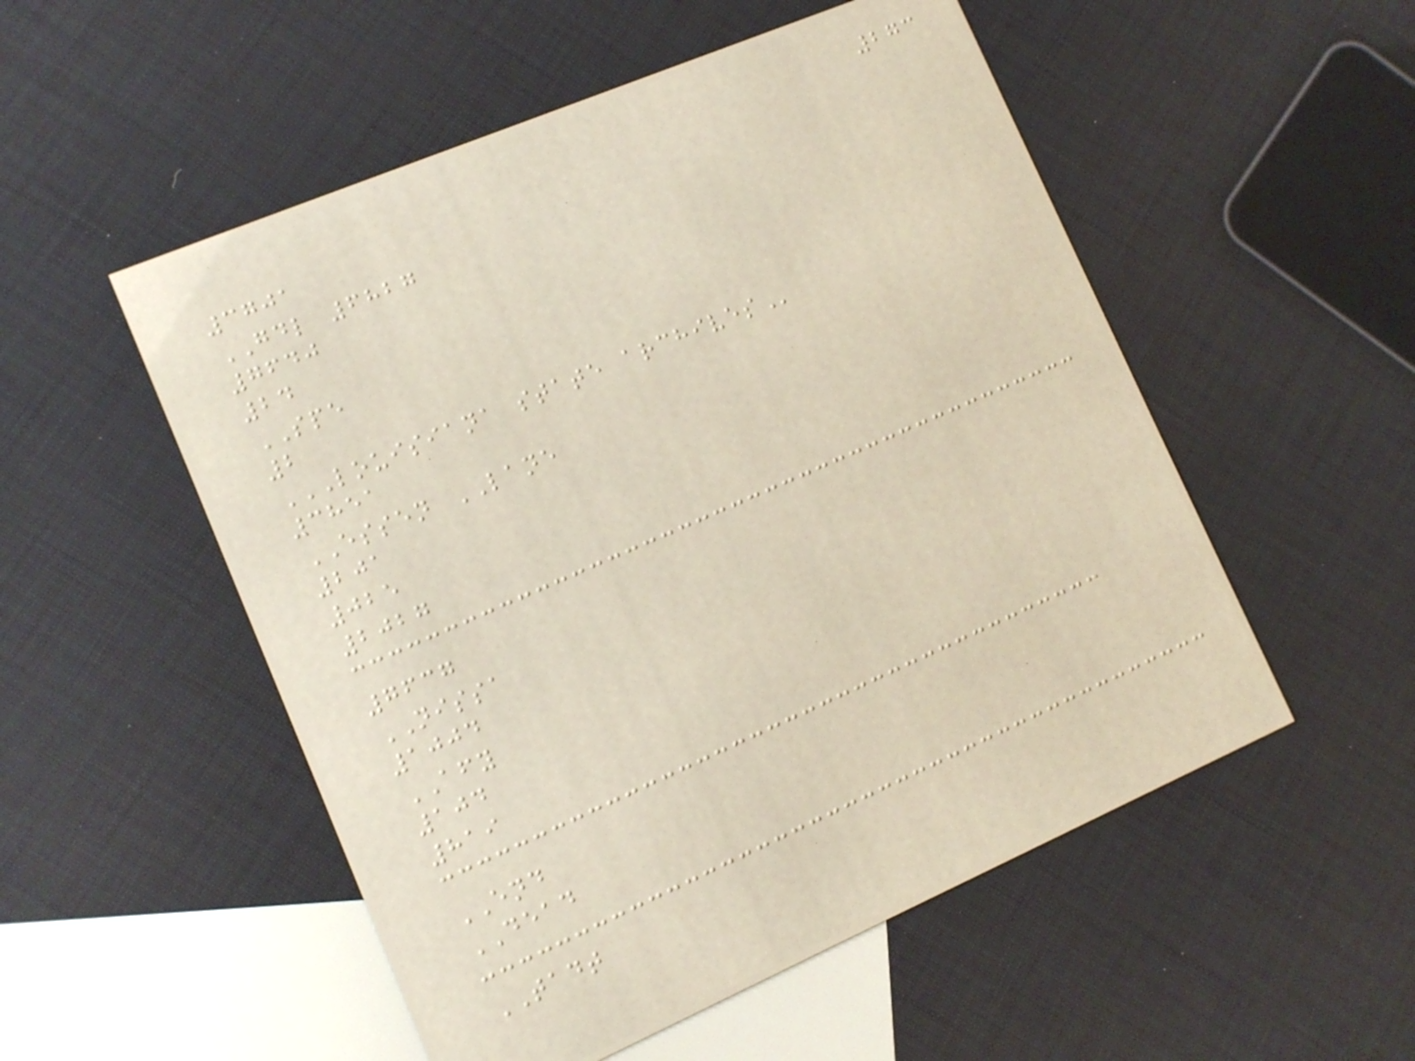273
3701
GDL 6827
7640
24
SPE
2
LOUISIANA STATE ARCHIVES
3851
ESSEN LANE
201
025
2027
7637
NISSA
1004
AFY
104
819
END
DEAD
TADT
